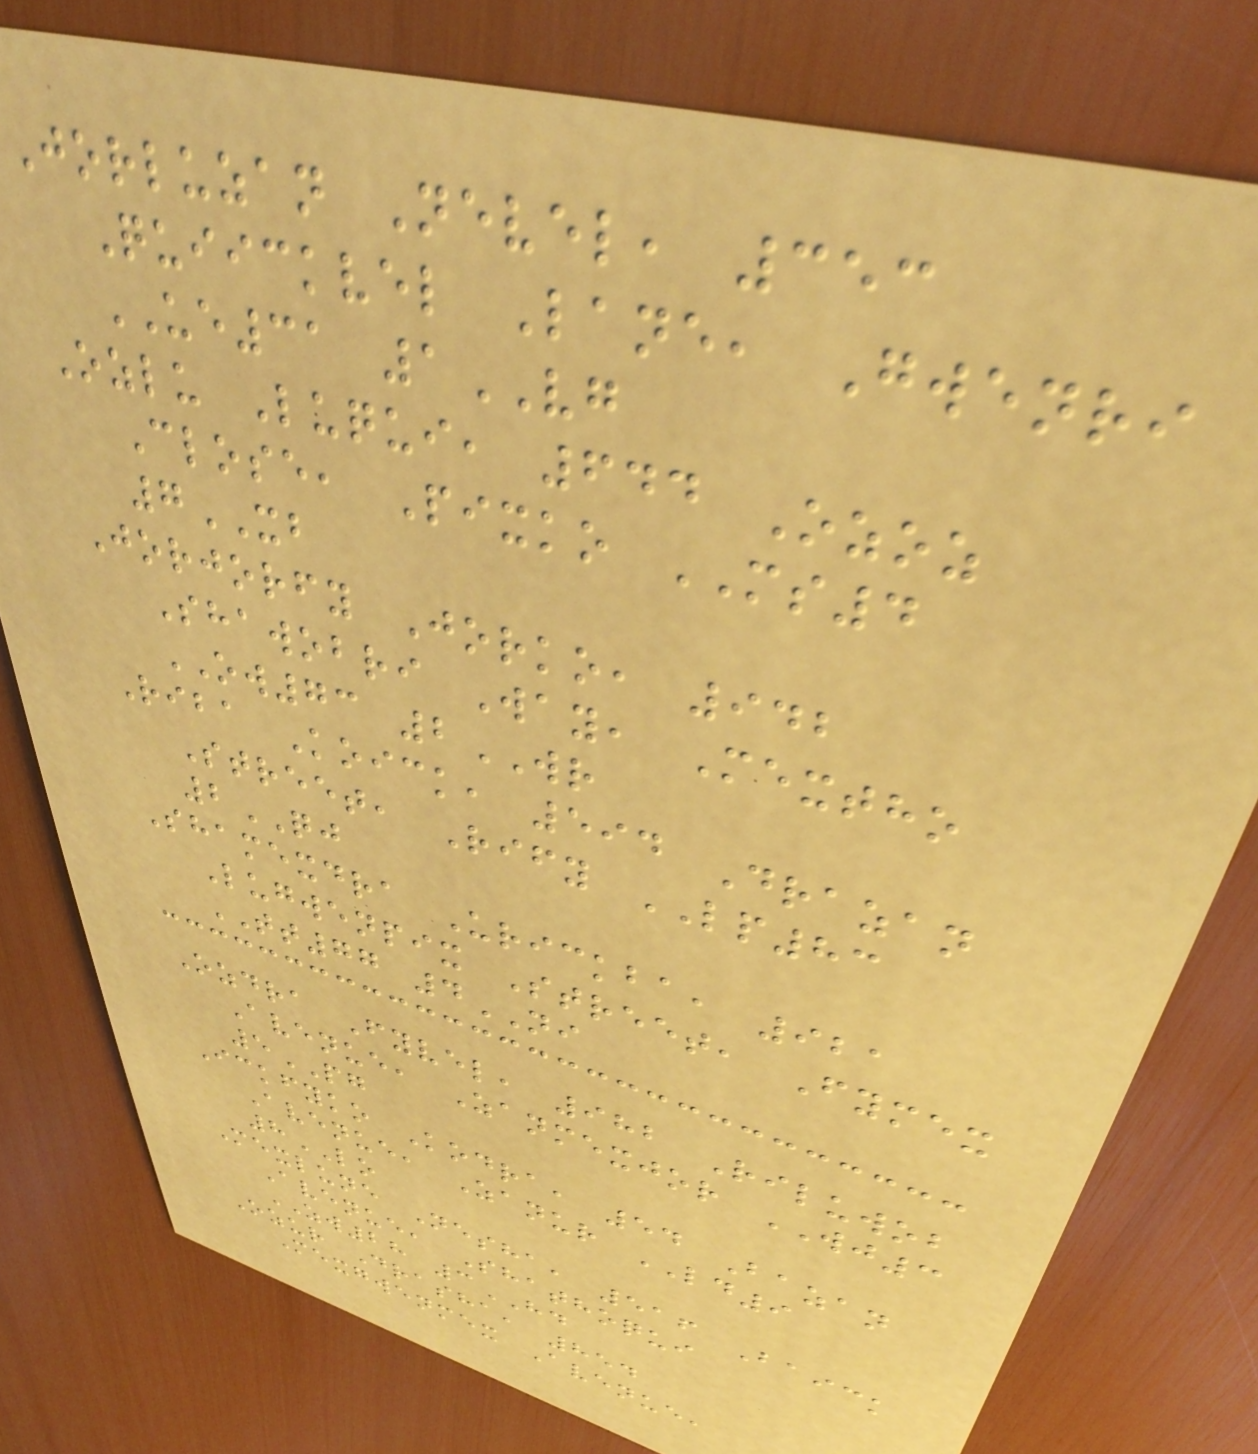Jorluzan Nevel, 353
Quiickvel Lane, Gwenri
UE31 1VG
Ozlu Luqui, 644 Ozoz
Close, Pixko MS4
7XB
Jorjorfy Jorko, 942
Shawobri Way, Mextho
OW73 2WR
Riba Koick, 594 Drazan
Street, Rify LP83
2QJ
Shamexdra Urickba, 921
Lugwenpix Street, Fymex
TT77 4NI
Ozdra Fyvel, 982 Riluwob
Avenue, Zanmexjor WJ3
5PG
Ickfyko Kodra, 54 Bazan
Avenue, Zanur LD9
8LO
Mexlune Nesha, 516 Baick
Avenue, Shathoqui
ZW28 3HD
Ozur Drasha, 854
Mexgwenmex Avenue,
